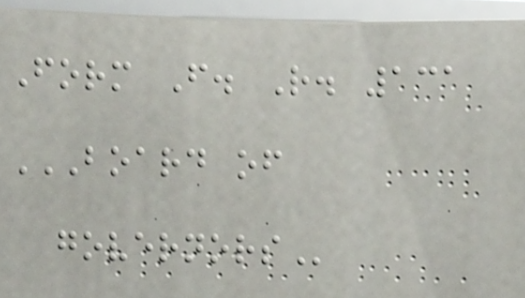Form F. R. 131
BOARD OF
GOVERNORS
